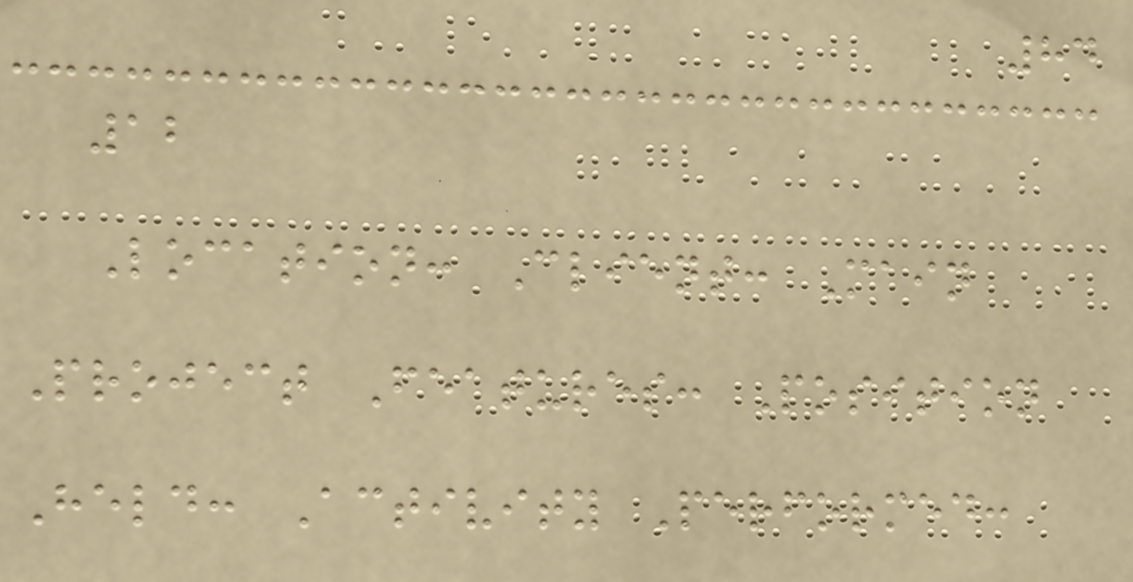84
12
Location: Client: Main
Project Features: Position
Held: Activity Performed:
